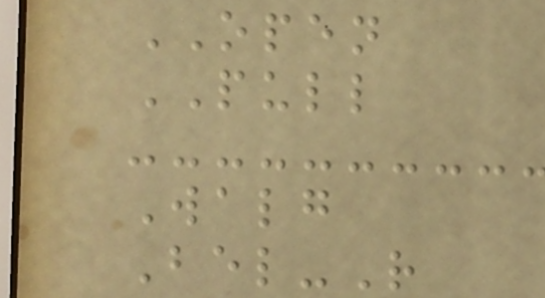OPEN
PULL
Walg
Bel-R
